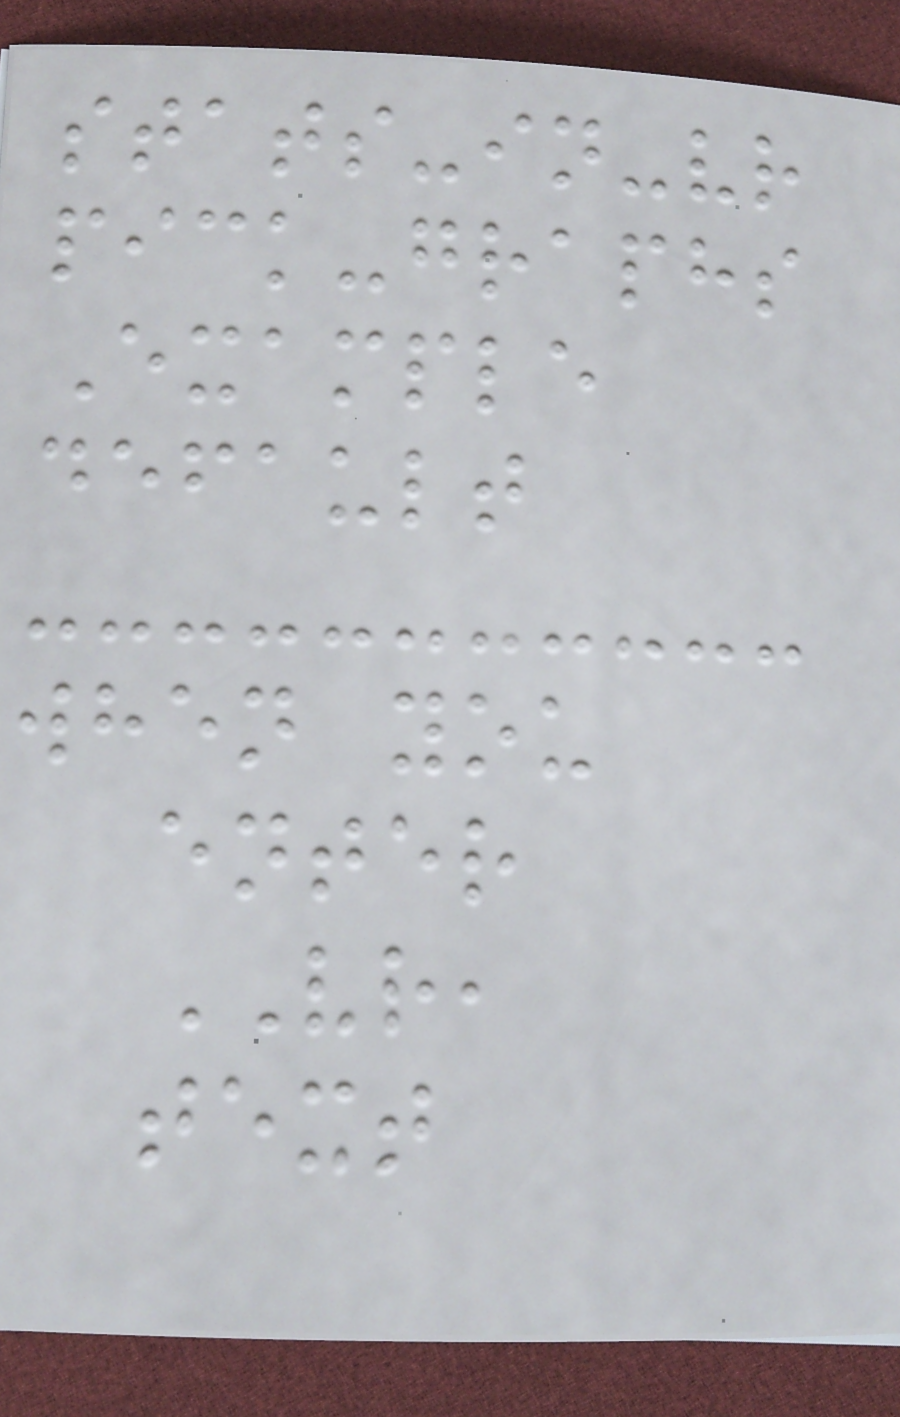stats-in-vr
pick-graphs
Example
default
when you
enter
VR,
text
